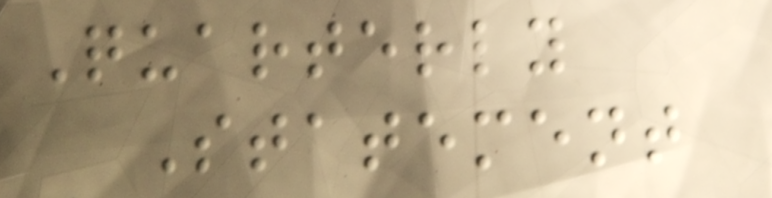Quarterly
Statement
